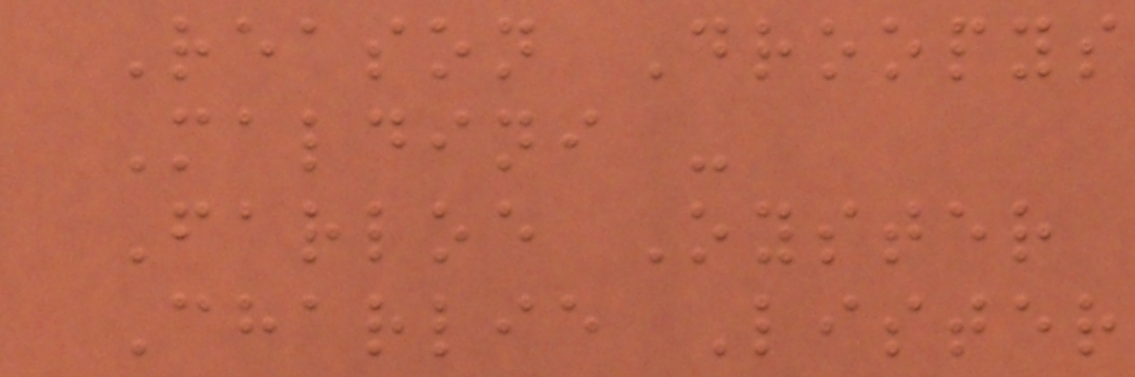Reason Droopys
Maldini -
Farloe Oyster
Charlie Lister
